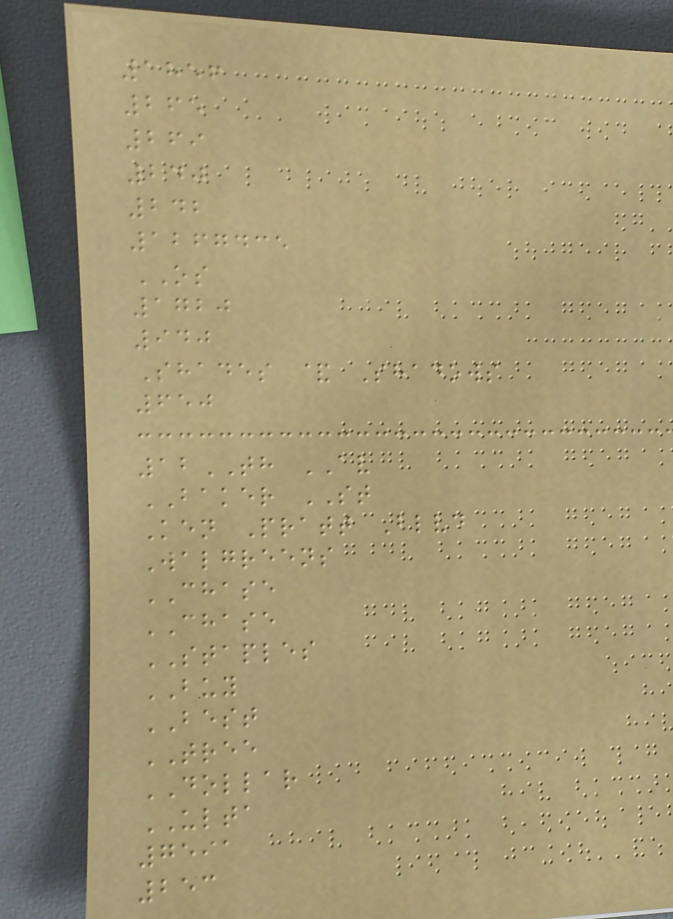1856
265
269
240
242
1267435
OS
1720
940
Shades & Shadows
650
12TH AV
BAKER ST
Ken Pratt Blvd
Walgreens
CHASE
CHASE
STAPLES
BUY
BEST
TREE
DOLLAR
ULTA
7591
253
